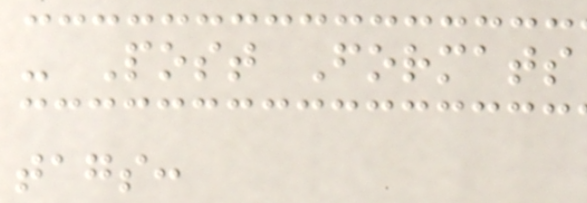- Post Formats
tags:
